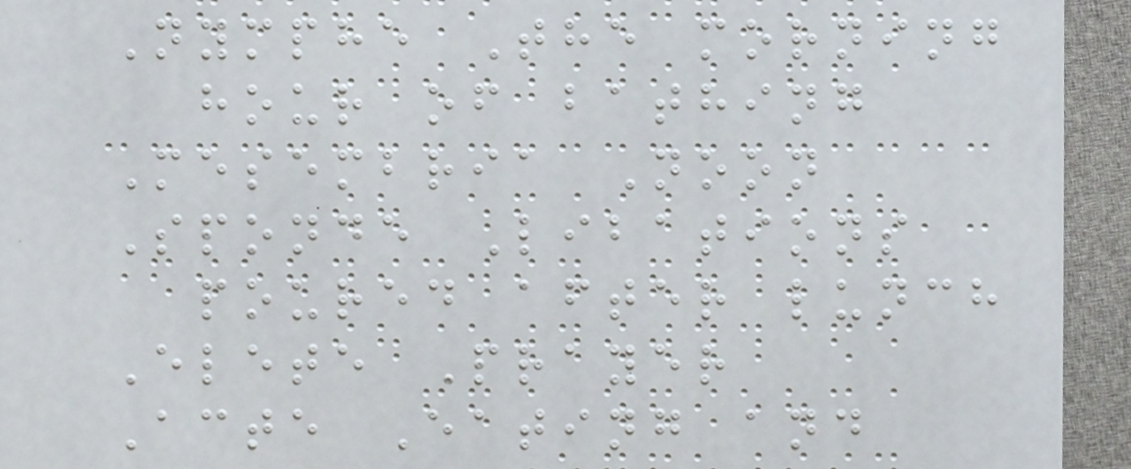Nymphe The morning
hour of bathing
Mesembria Noon
Sponde Libations
poured after lunch
Elete Prayer
Acte Eating and
